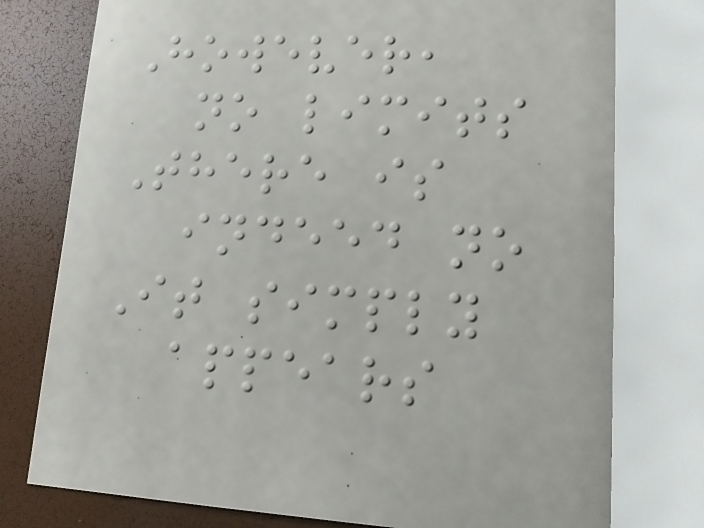However,
no limits
There is
indeed no
It simply
appears
